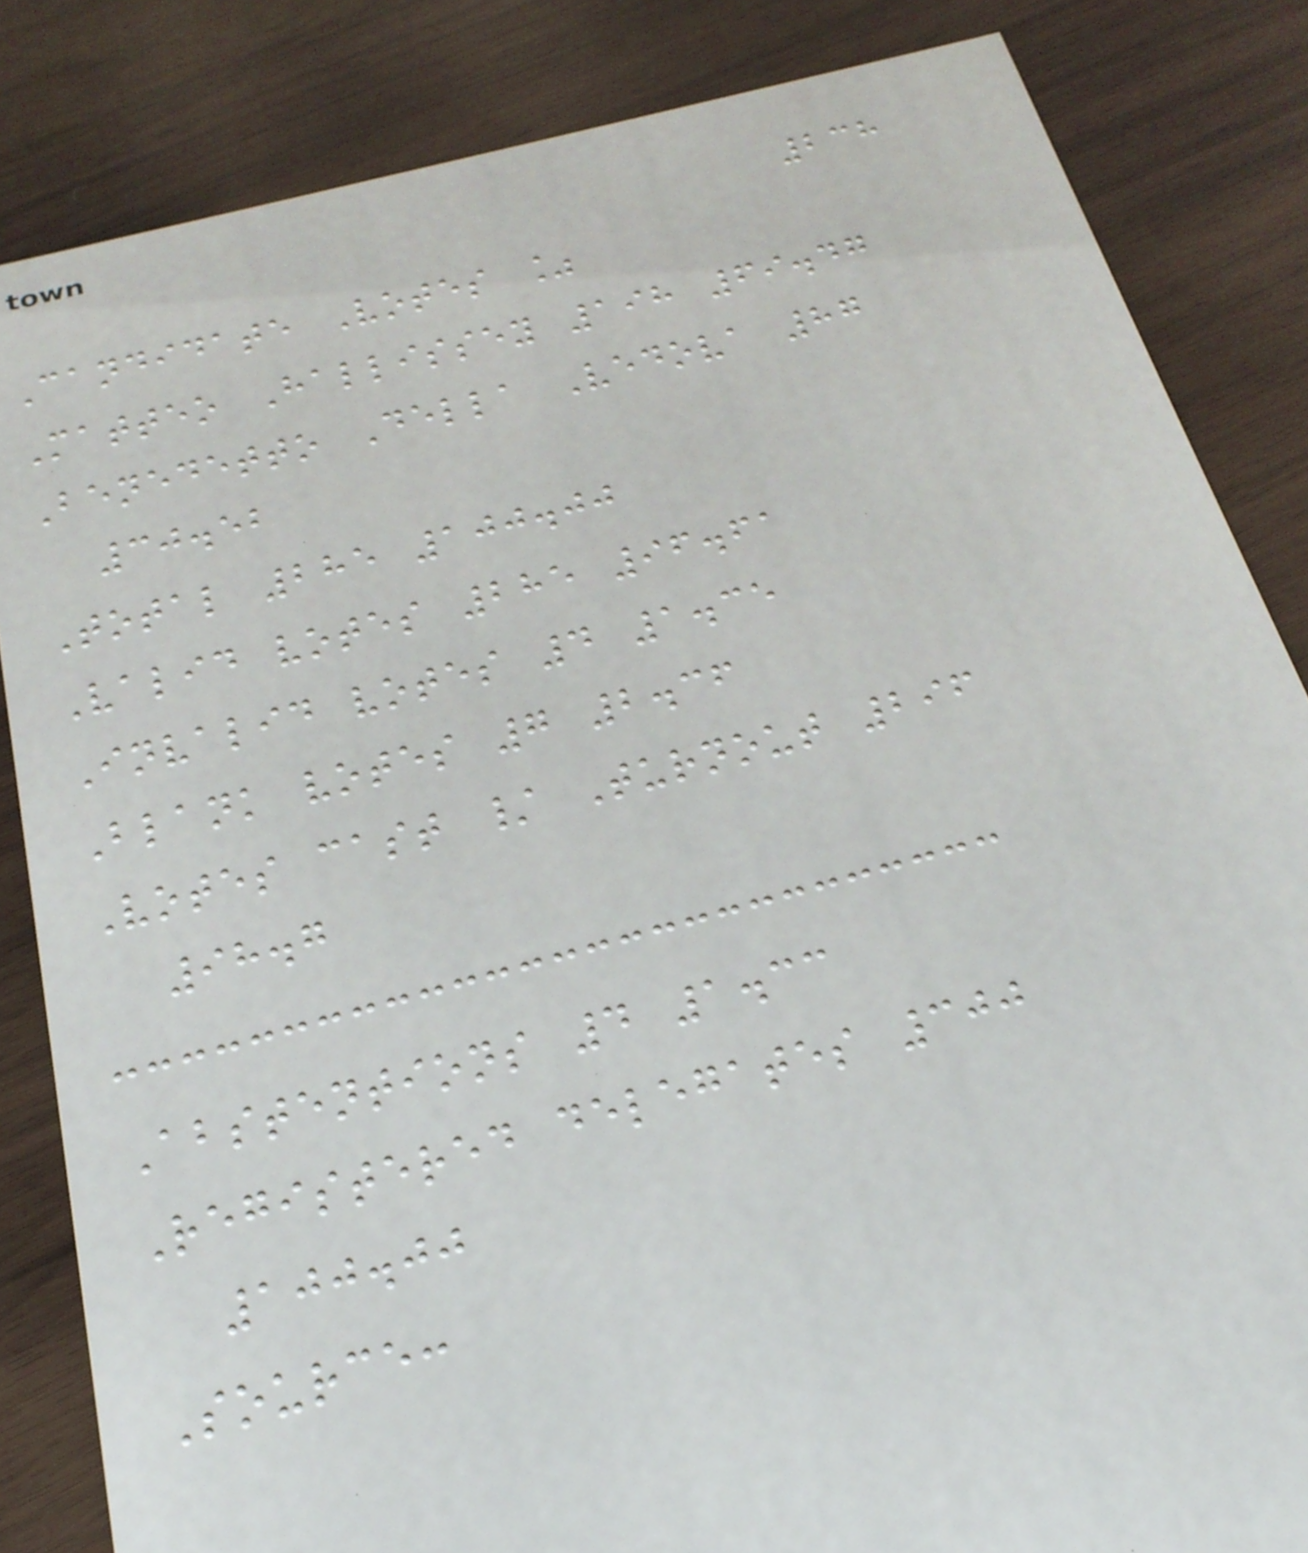238
Candidate Votes %
Matteo Hallissey 198 69.47
Benedetto Della Vedova 87
30.52
Total 285 100.00
Valid votes 285 96.61
Invalid votes 4 1.35
Blank votes 7 2.36
Votes cast / Turnout 296
98.7
Abstentions 4 1.33
Registered delegates 300
100.00
Source:
